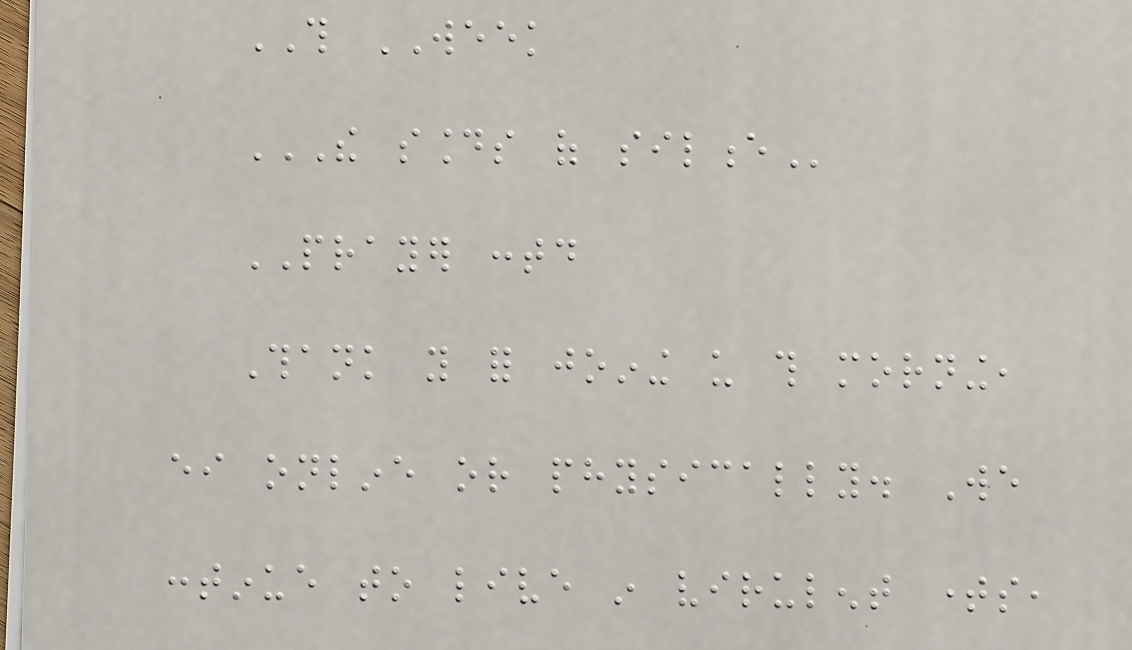THIS WEEK
THE SOUNDS OF SILENCE
PRAYER contd
Thank you for joining us this morning,
either online or physically. We
continue to live in virulent times,
